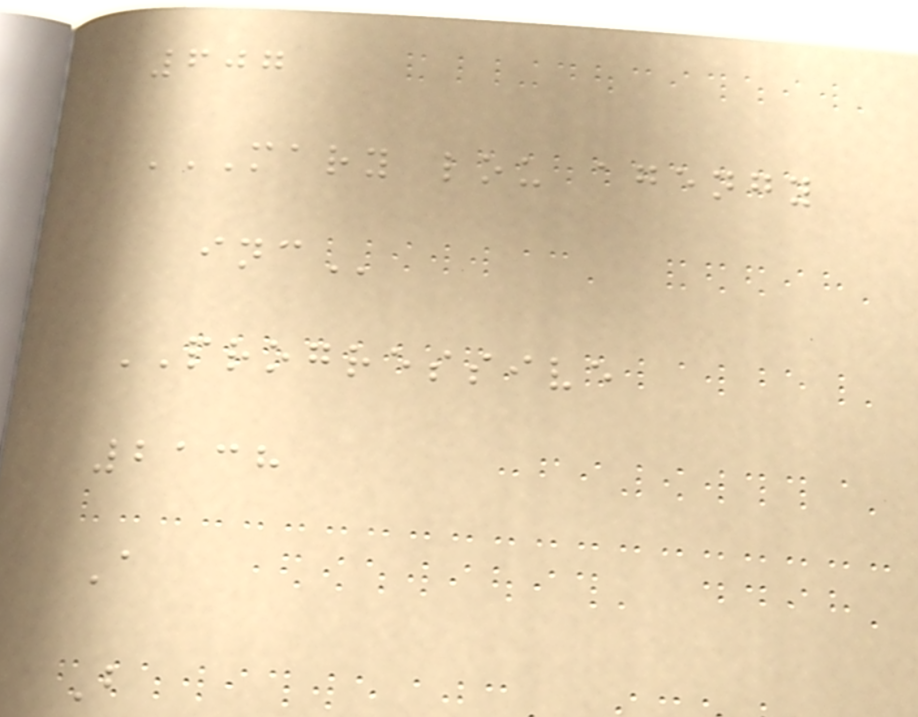607
MARY LOU AGENGY
INC
PROGRESSIVE
2138
A
B
